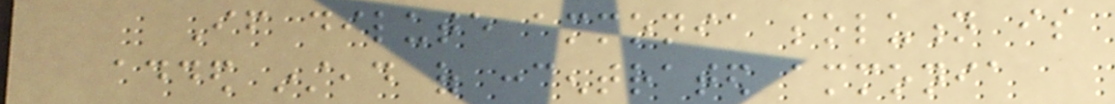If dilute ammonia solution is
added instead of concentrated ammonia
